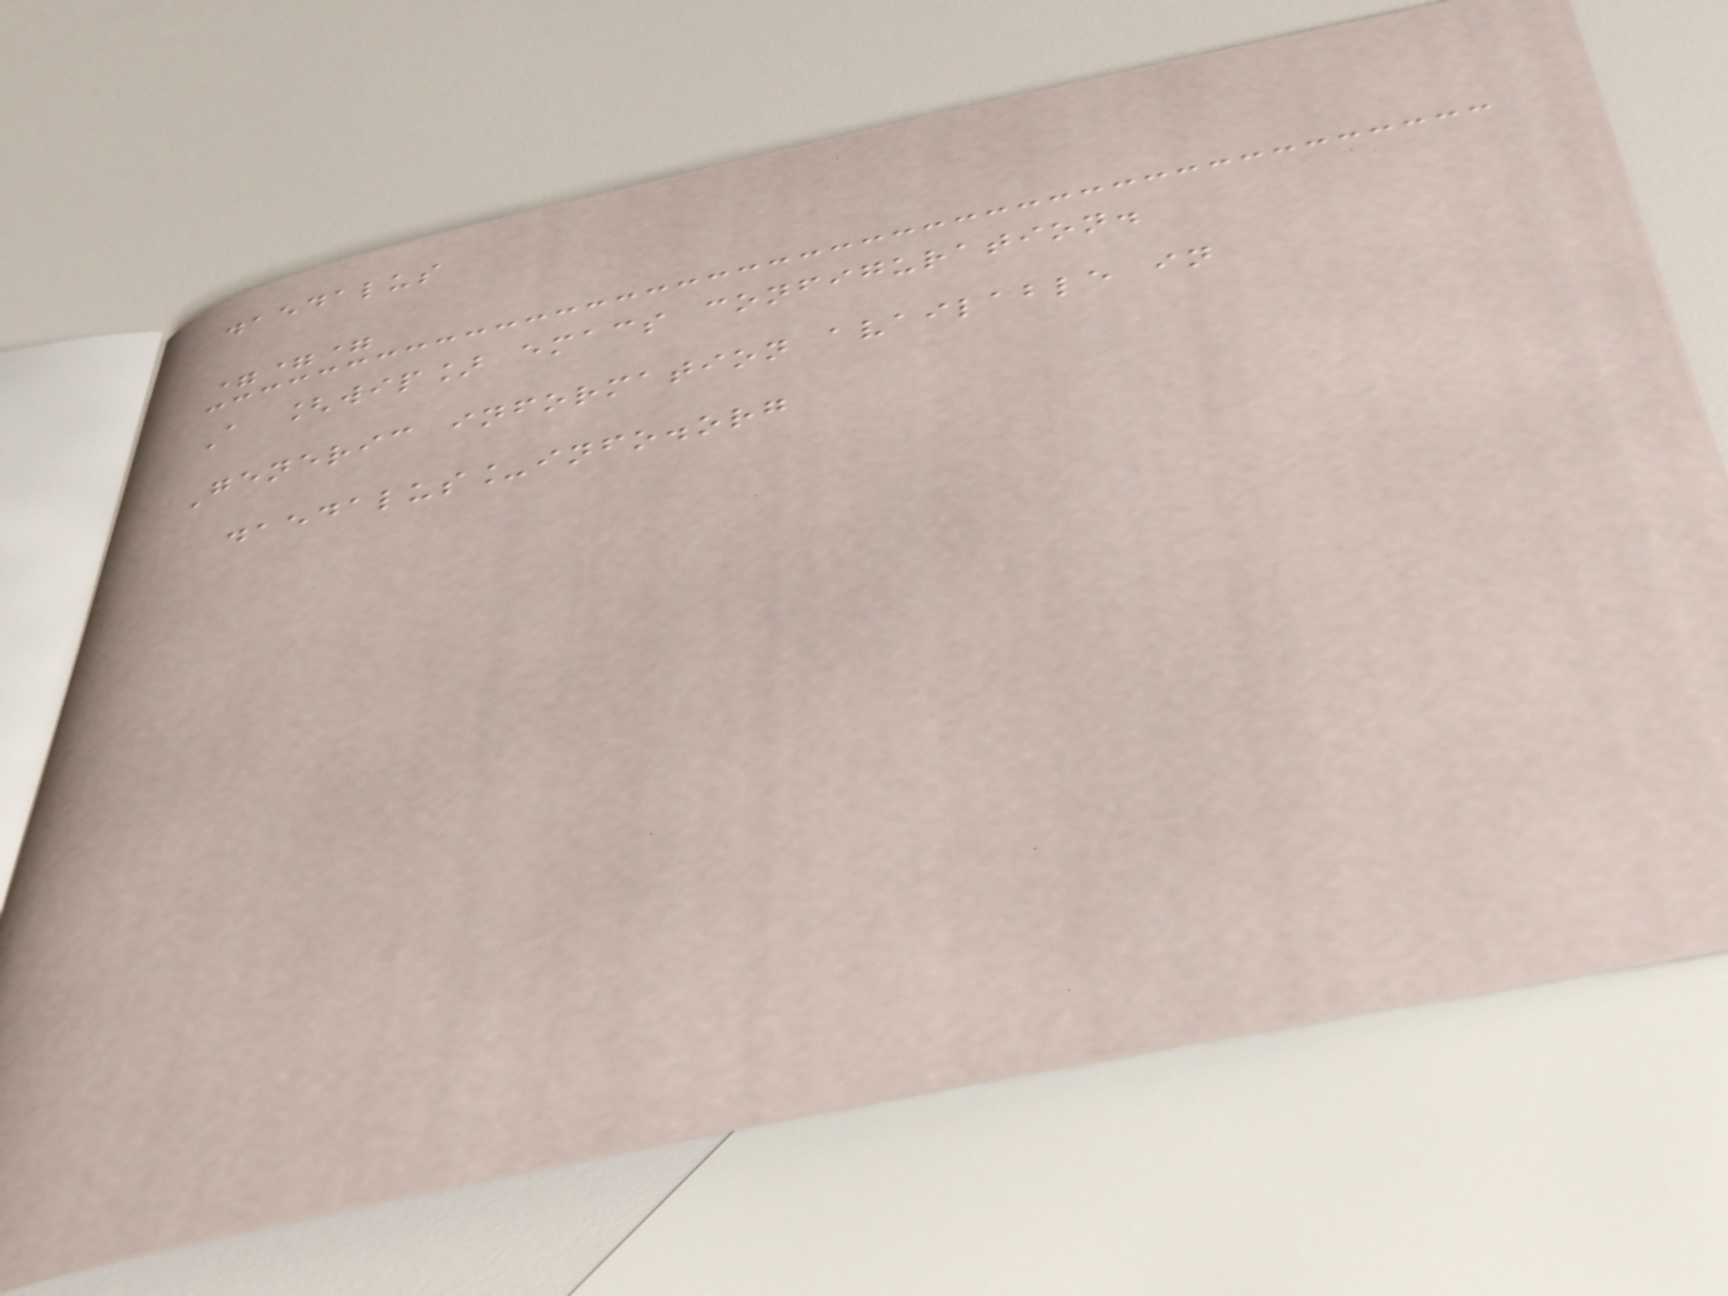daedalus
===
A [wip] emacs configuration.
Generic information available in
daedalus_info.org
